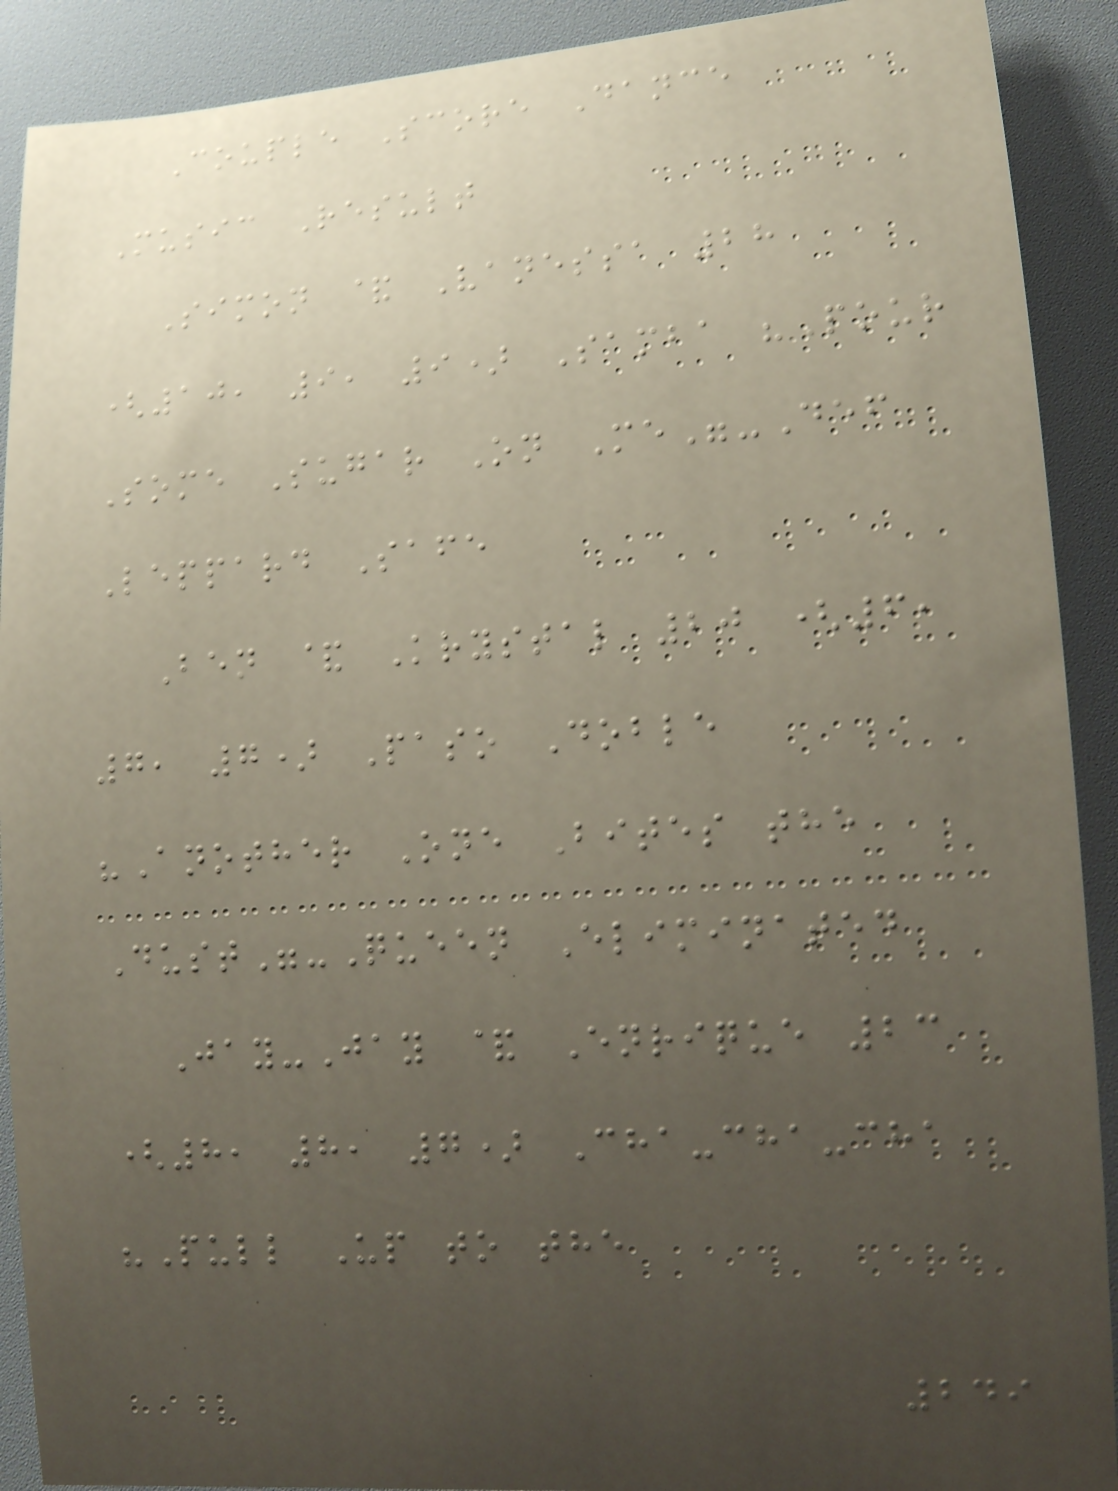Couple Score Dance
Music Result
Simon & Vanessa 28
(10, 9, 9) Samba "Pour
Some Sugar On Me"-Def
Leppard Safe
Ben & Krystal 20 (6,
7, 7) Paso Doble
"Another One Bites the
Dust"-Queen Eliminated
Jay-Jay & Enrique 23
(8, 8, 7) Cha-cha-cha
"Pull Up to the
249
